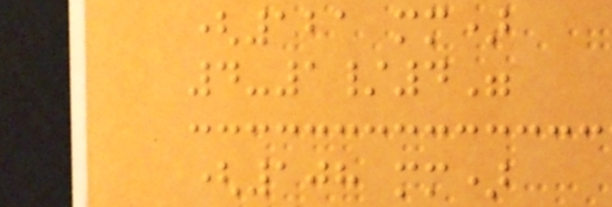(121 mm)
4-1/4"
(108 mm)
